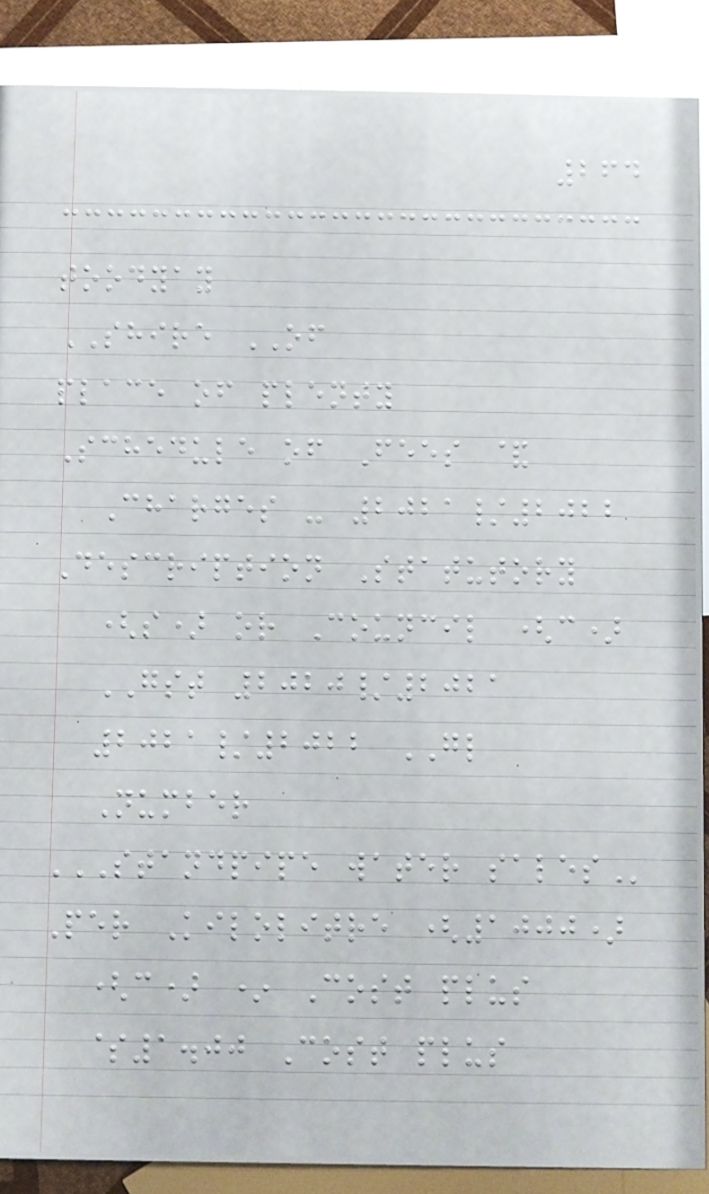264
toodyay
SHIRE OF
place of plenty
Schedule of Fees &
Charges - 2021/2022
Description Statutory
(s) or Council (c)
GST 2020/2021
2021/2022 GL
Number
STANDPIPE WATER SALES
Per Kilolitre (1000)
(c) * Cost plus
$1.00 Cost plus
